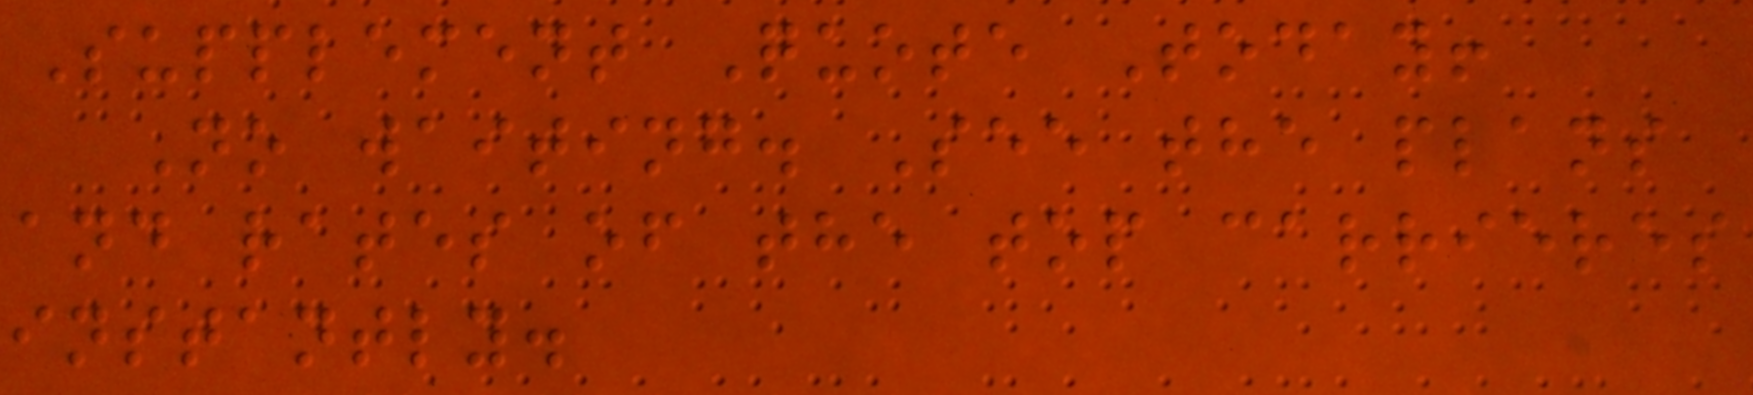Supplement Quote Today!
No waiting. See the plans
and rates of the top carrieres
instantly.
